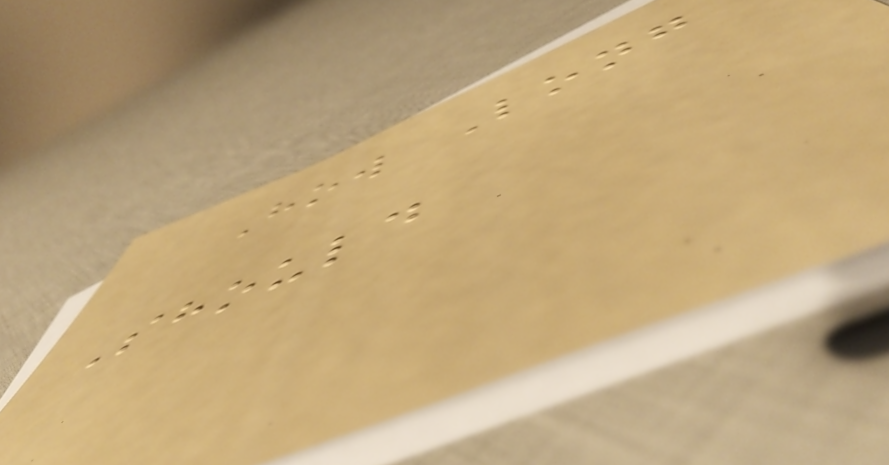How Long
Should
